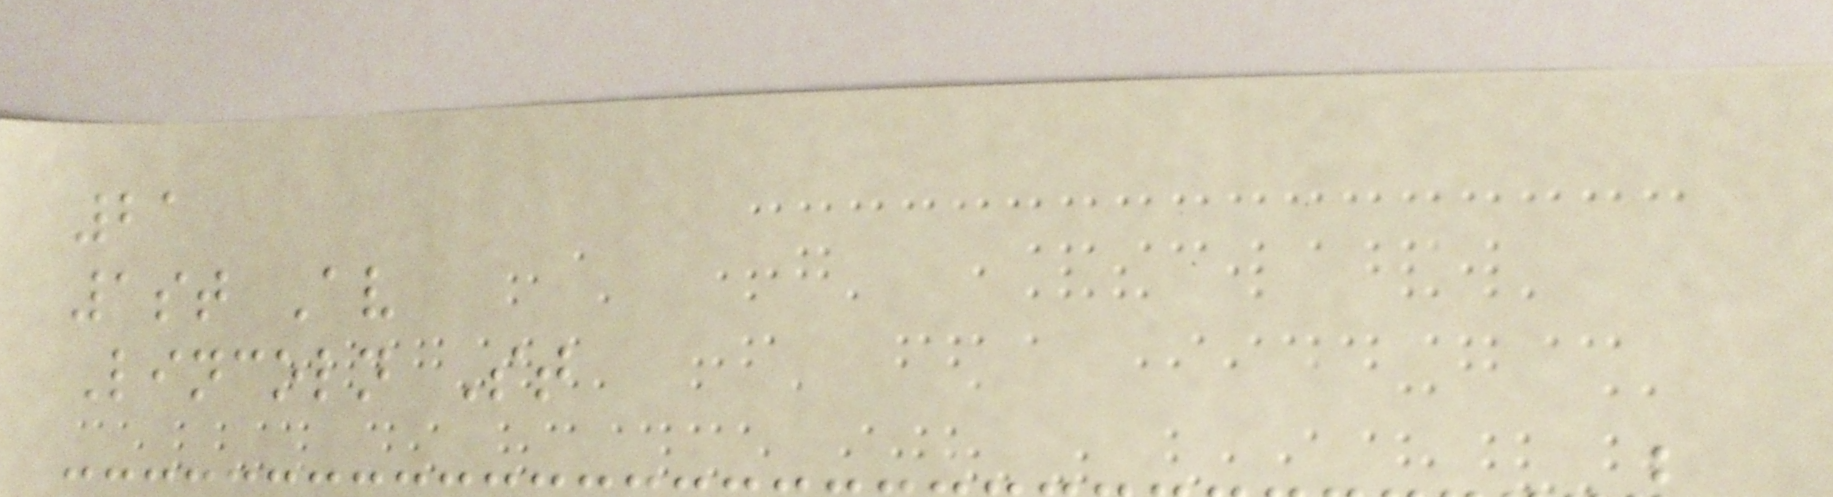21
1st Av
Lincoln St
